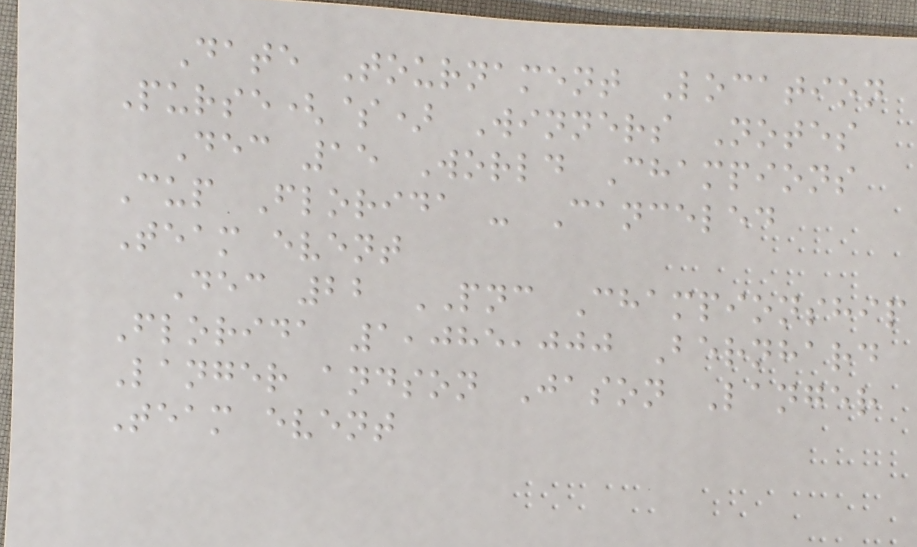Date Tournament Location
Purse($) Winners Notes
Dec 15 World Champions
Cup Florida - Canceled
Team event
Dec 22 PNC Championship
Florida 1,085,000 Bernhard
Langer andson Jason Langer
Team event
